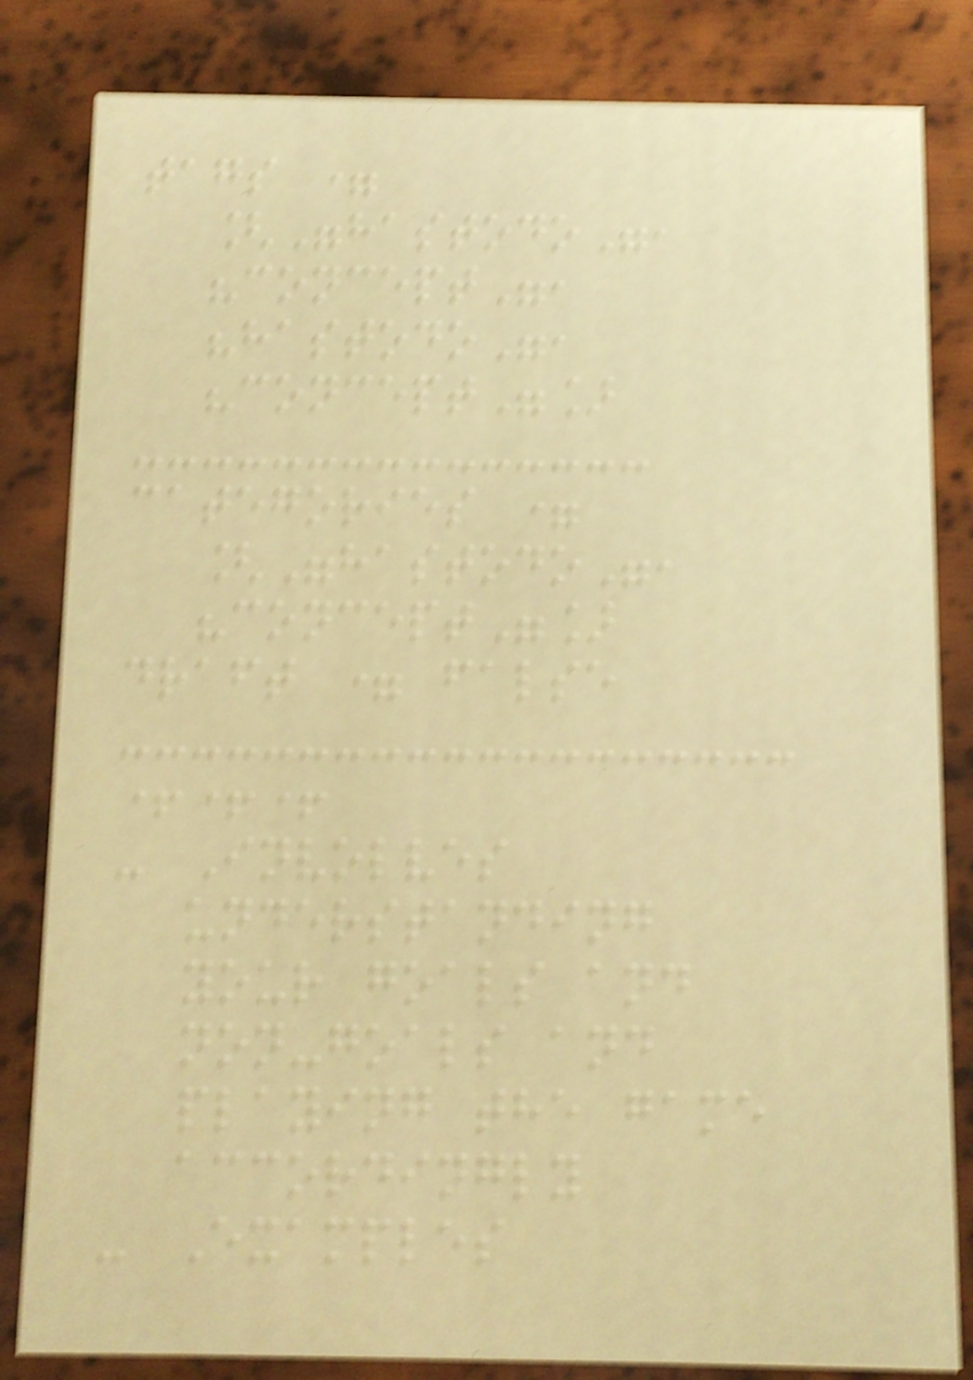tags =
["hastodo",
"concept",
"hastodo",
"concept"]
categories =
["hastodo",
"concept"]
draft = false
+++
- Involves
understanding
your goals and
non-goals and
playing the game
accordingly
- Examples
